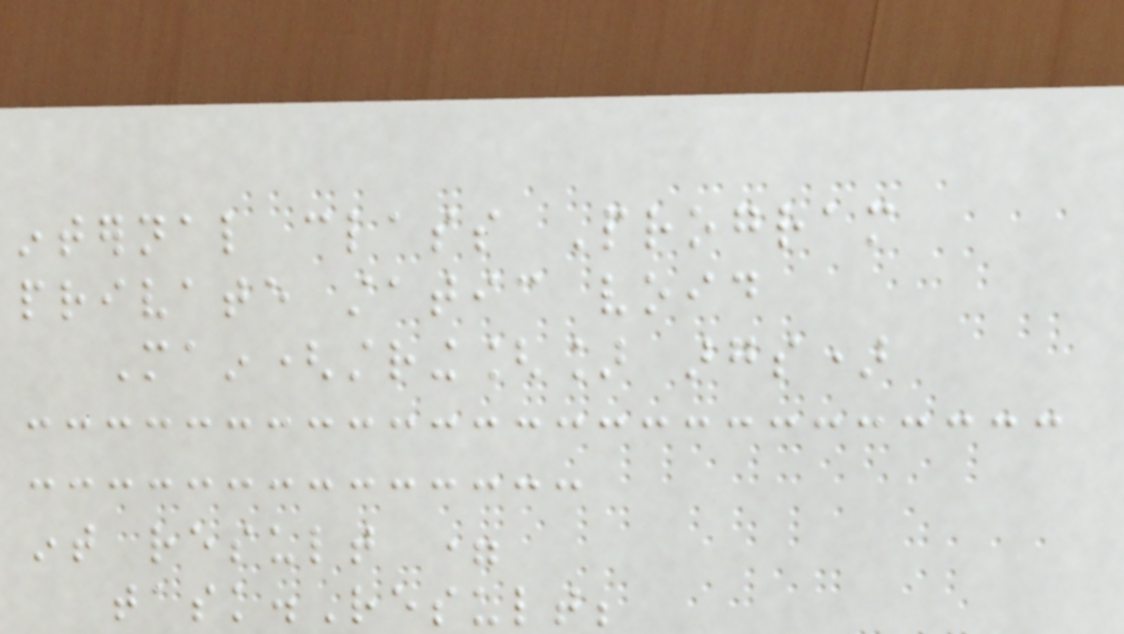internal class Program
private static void
Main(string[] args)
int result =
task.Result;
